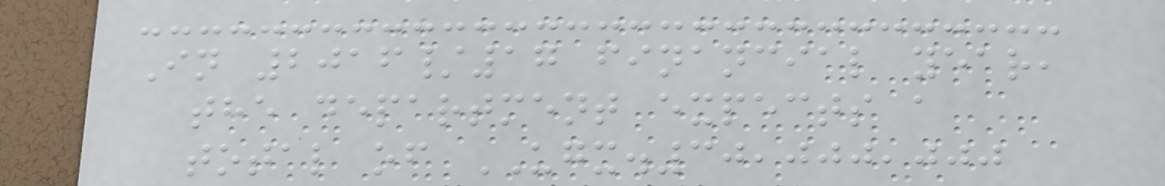In 2016/17 financial year,
the department expects a
total of UGX.30,000,000
